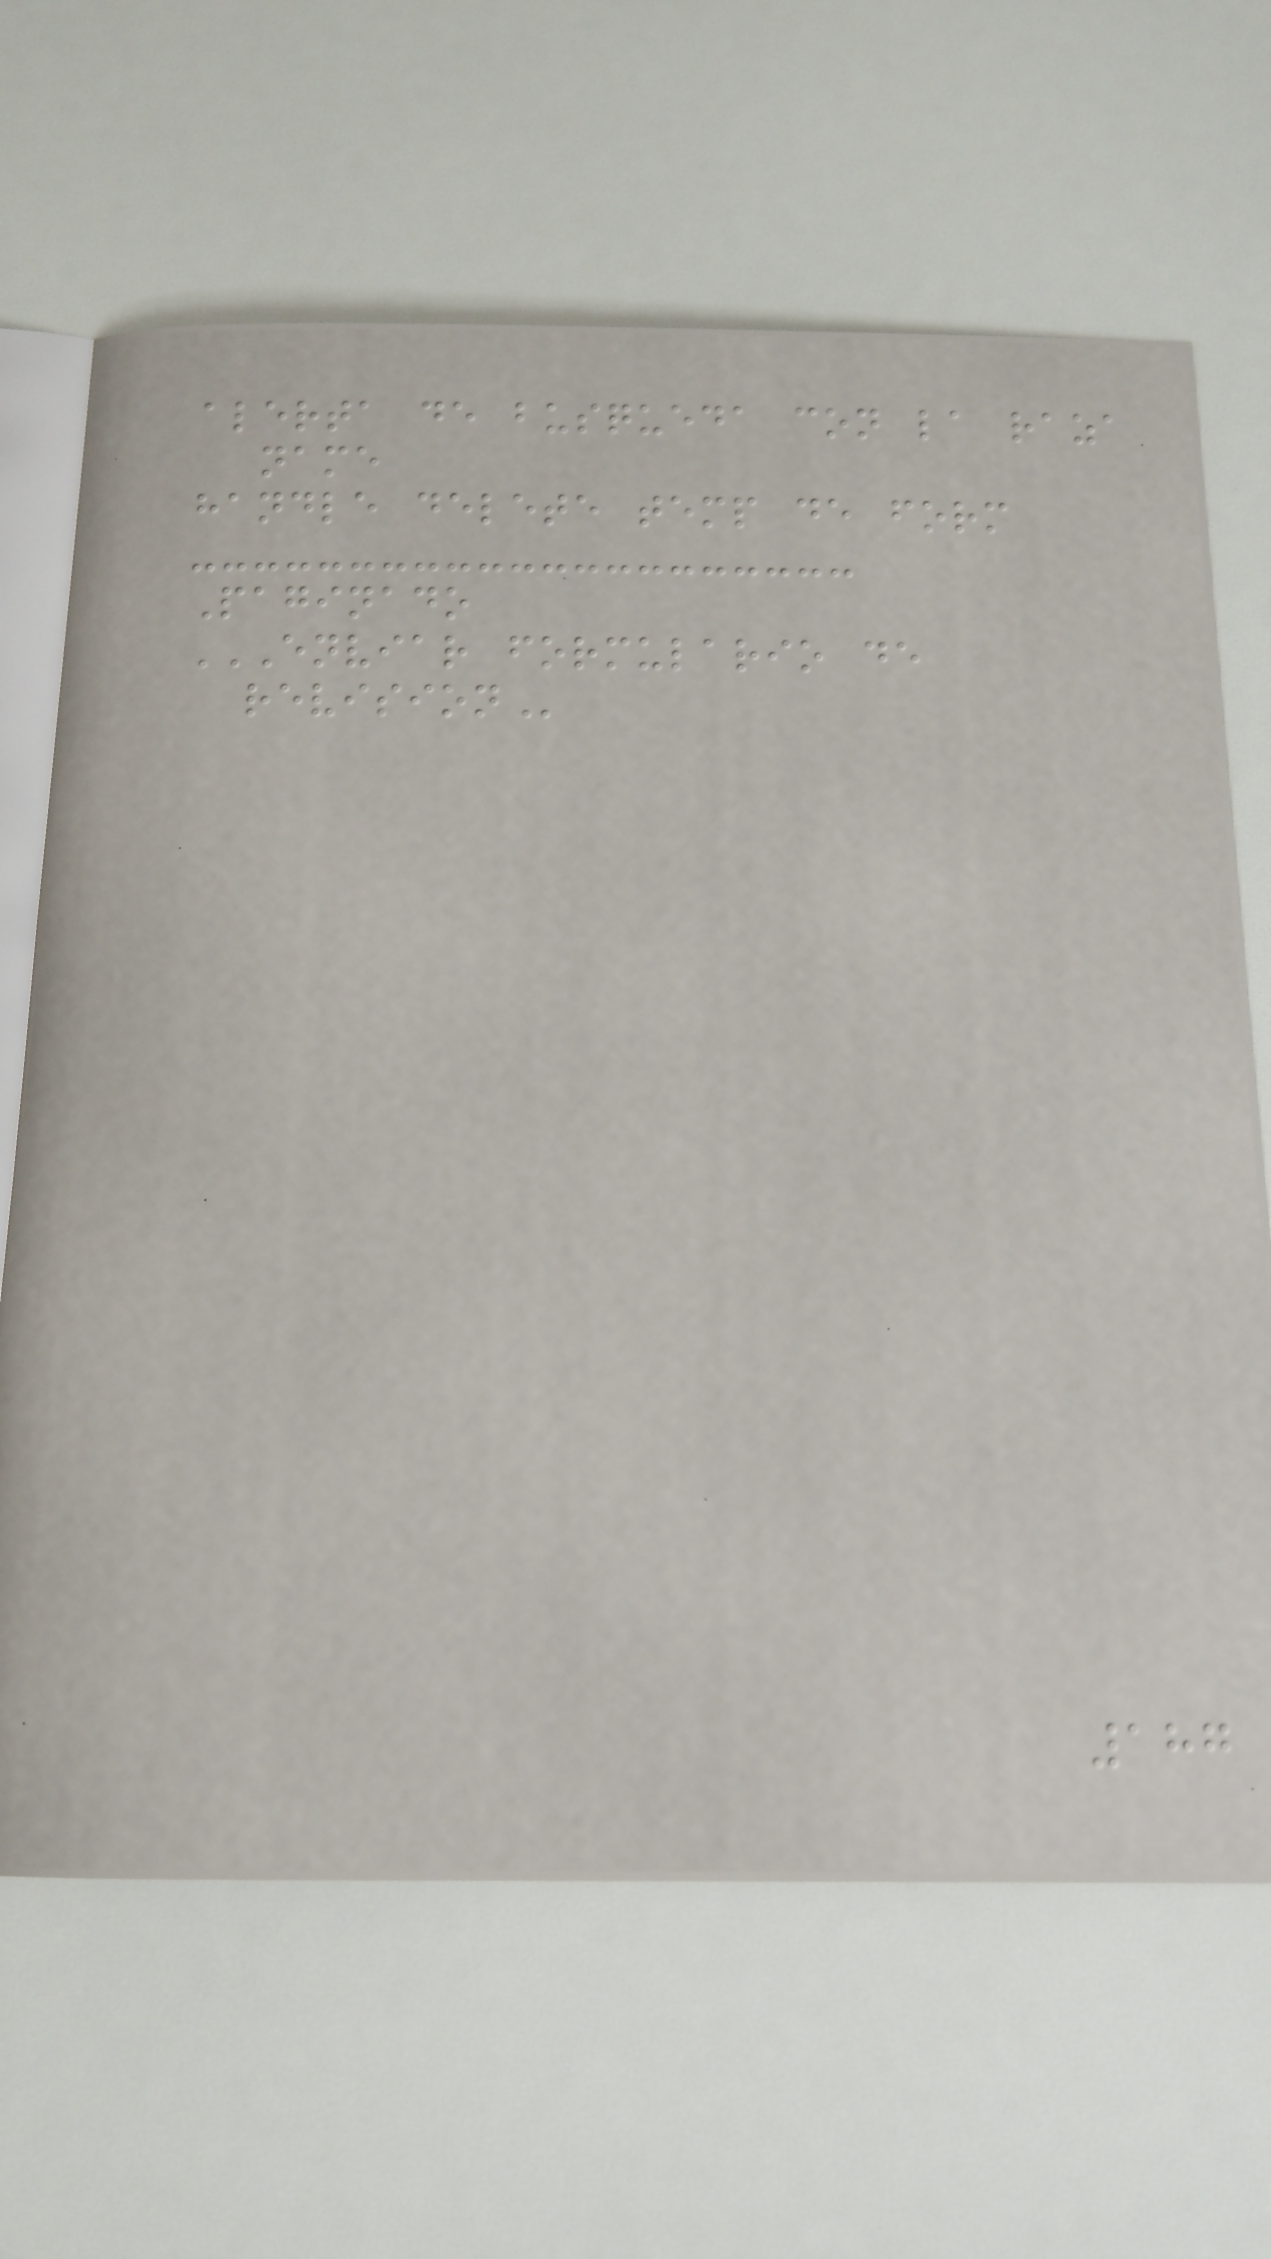alerta de busqueda con la raza
name
handle delete temp de form
Paginado
ENVIAR FORMULARIO DE
REVISION
187
